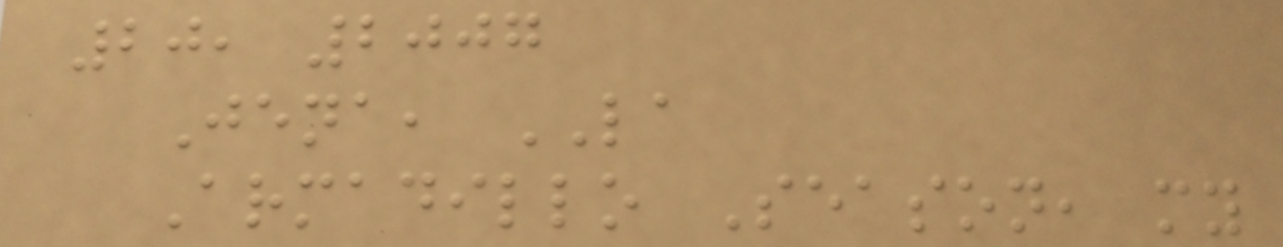20, 2007
Jena, LA
Armadillo Season, my
